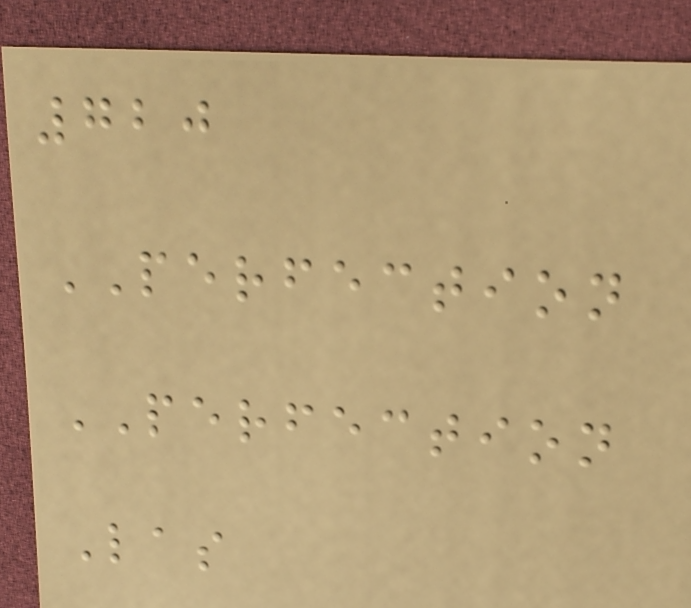720
PERFECTION
PERFECTION
Las
